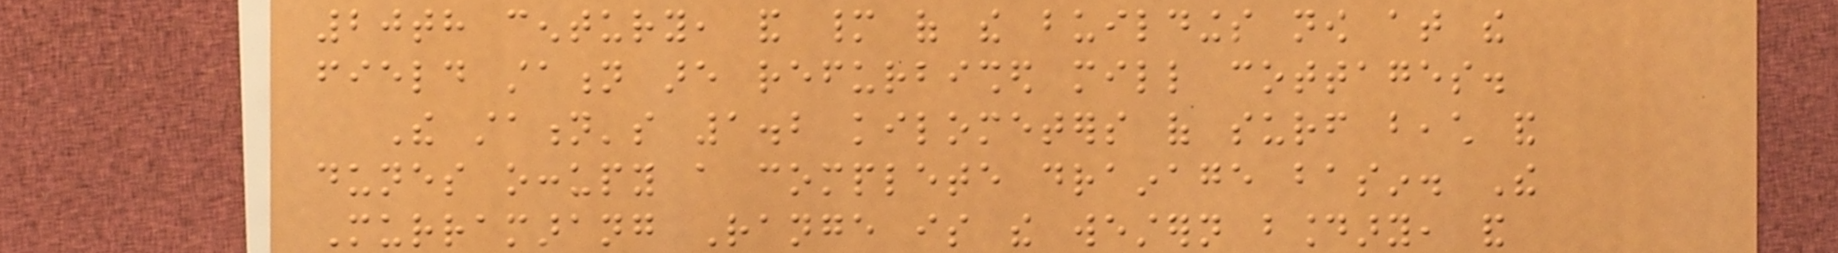20th century, and many of the buildings now at the
field station are refurbished mill cottages.
The station's 1.2 kilometers of surf beach and
dunes occupy a complete drainage basin. The
Murramarang Range is the western boundary, and
